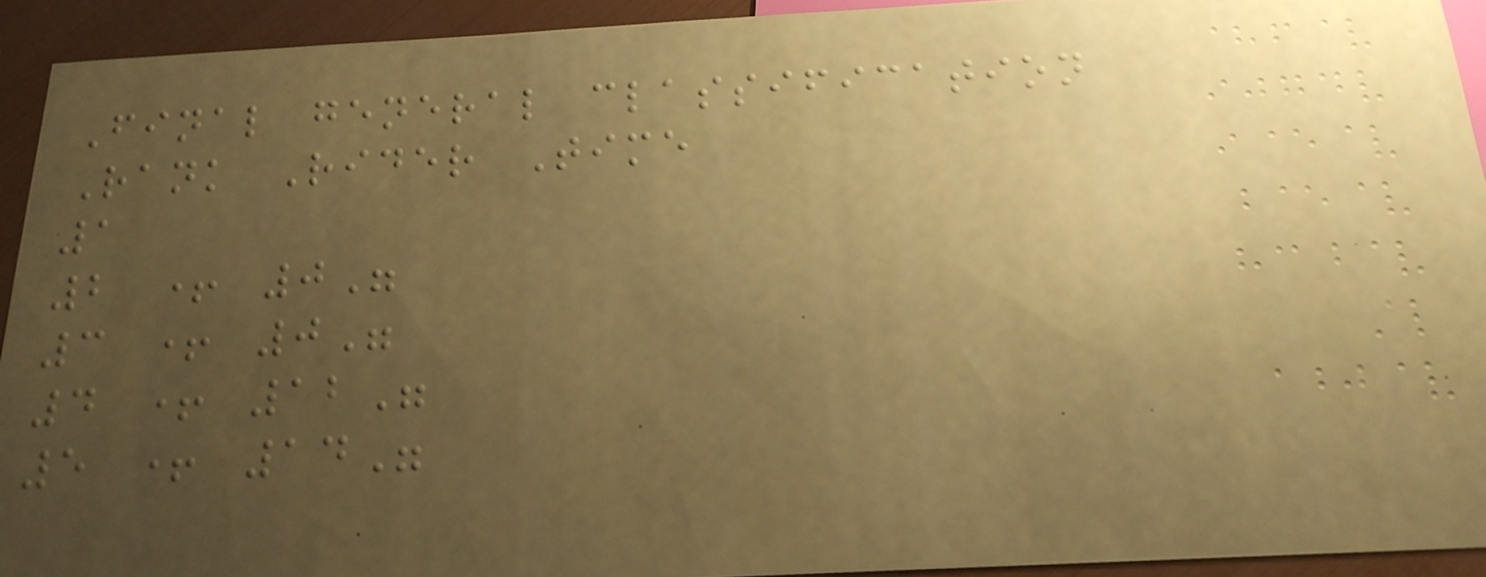Final general classification
Rank Rider Time
1
2 + 0"
3 + 0"
4 + 12"
5 + 14"
